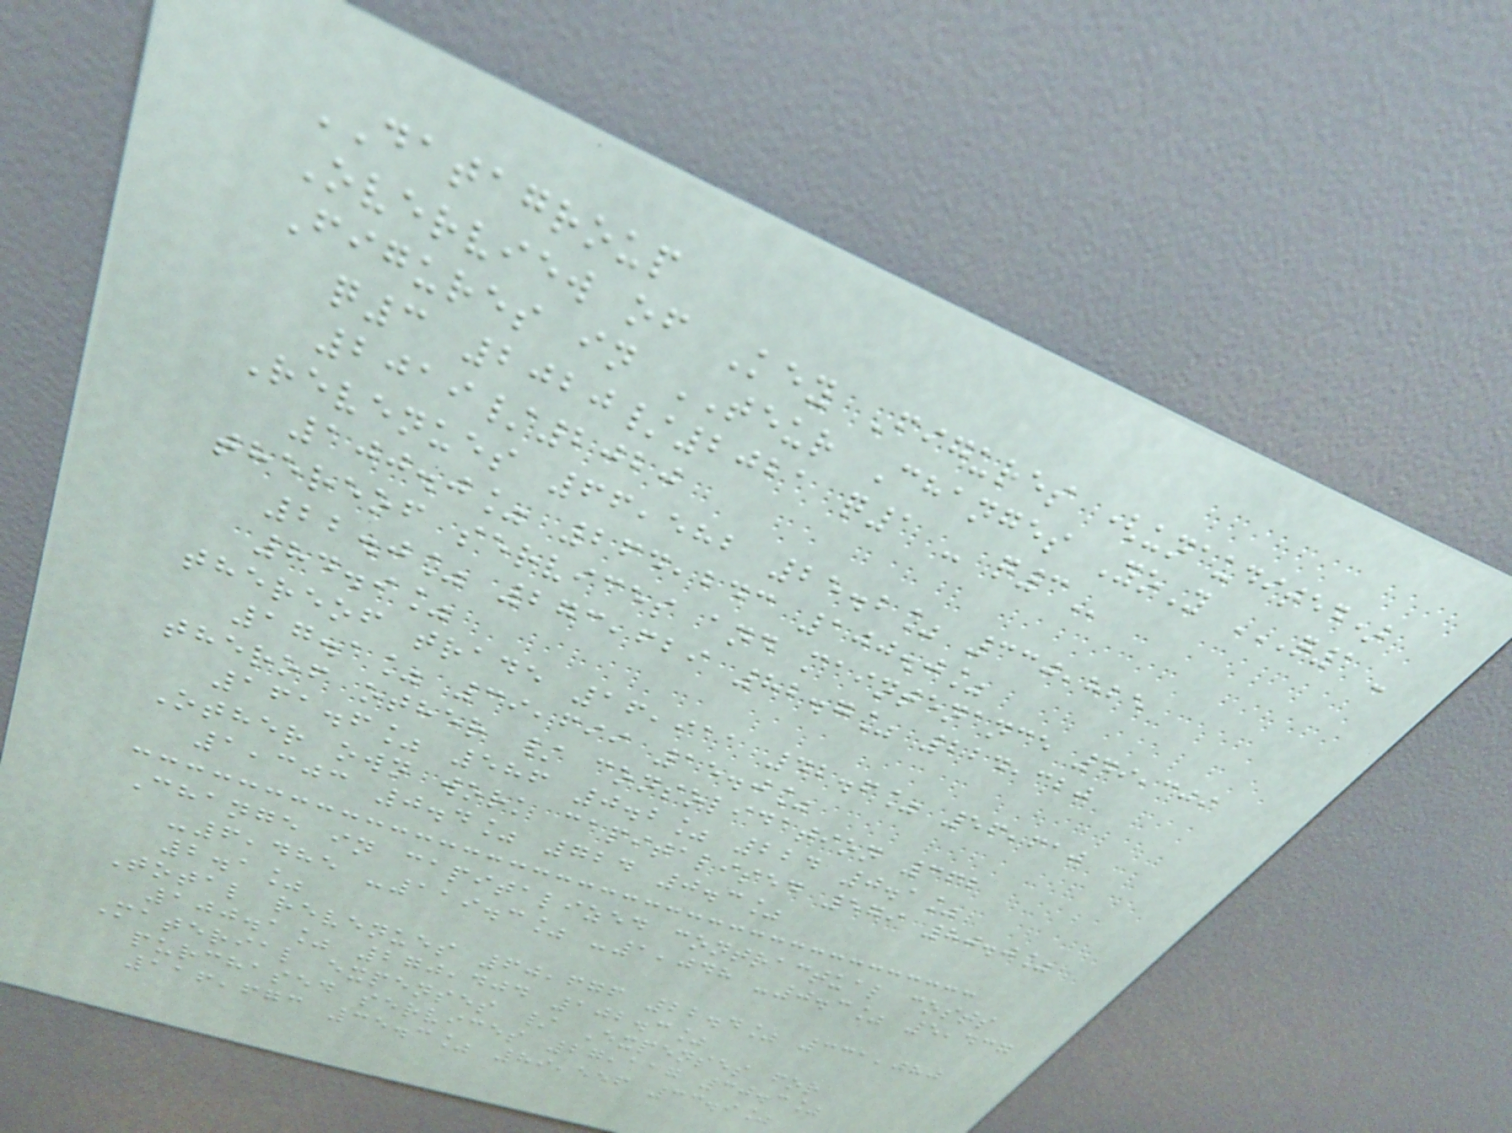DATAGROUP
Overview of Key Figures (unaudited)
Figures in TEUR Changes YoY Q1 -
Q3 2020/2021 Q1 - Q3
2019/2020
Revenues 66,582 25.2% 330,825
100.0% 264,243 100.0%
thereof services and maintenance 49,309
22.0% 273,629 82.7% 224,320
84.9%
thereof trade 16,911 42.6% 56,610
17.1% 39,699 15.0%
therof other / consolidation 362
161.6% 586 0.2% 224 0.1%
Other own work capitalised 579 80.0%
1,303 0.4% 724 0.3%
Change in capitalized contractual costs
-6,485 -119.3% -1,048 -0.3% 5,437
2.1%
Total revenues 60,676 22.4% 331,080
100.1% 270,404 102.3%
Material expenses / Expenses for
purchased services 27,117 30.3%
116,673 35.3% 89,556 33.9%
